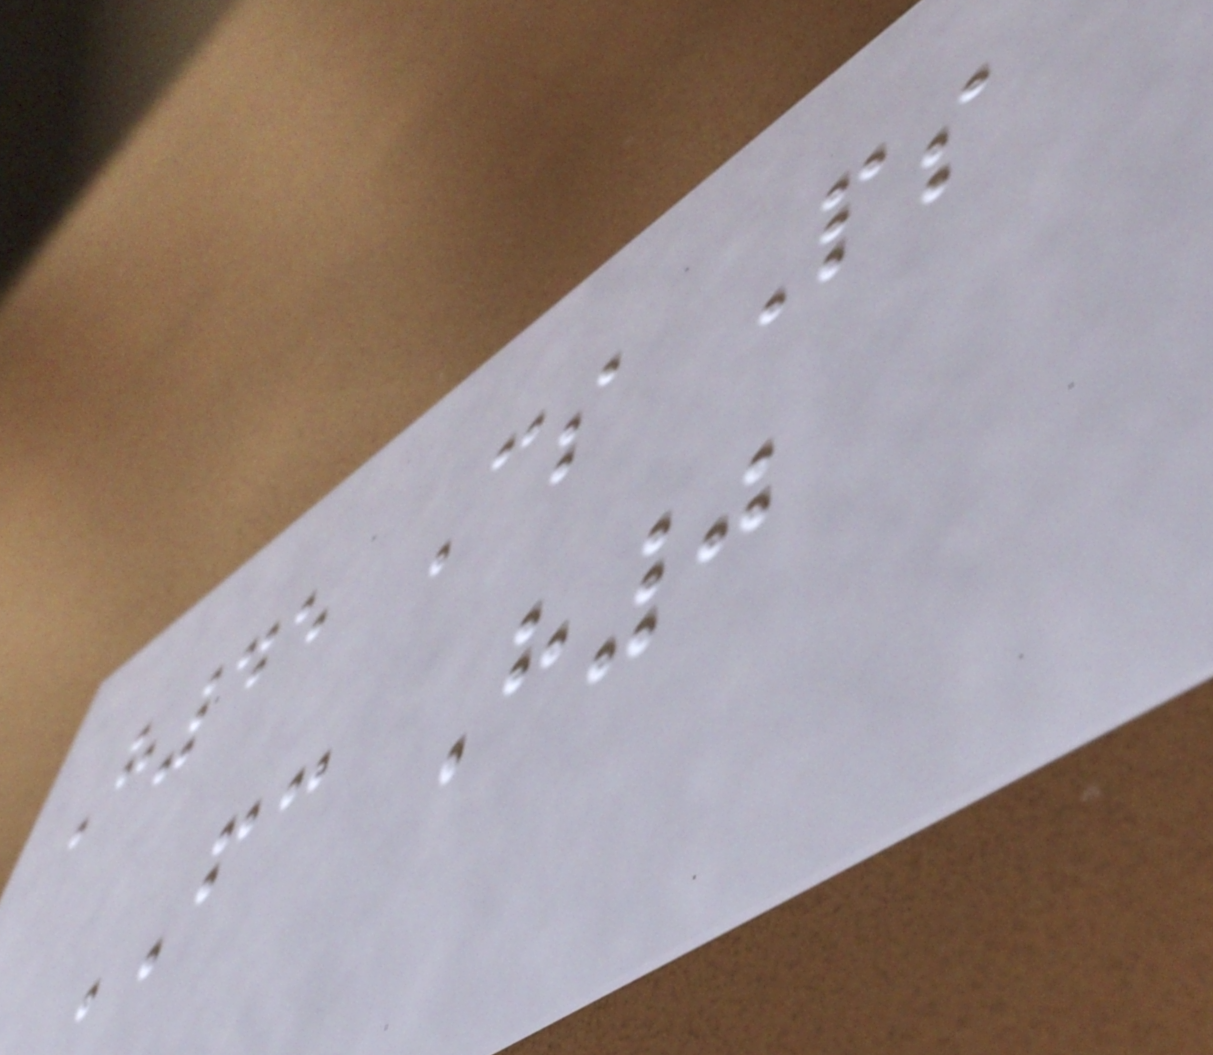H45 Cs Ps
FC H0
